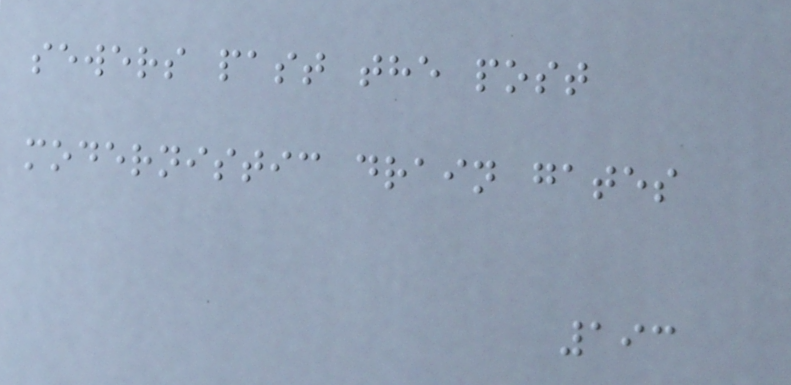sewers past the post
modernistic drain gates
193
